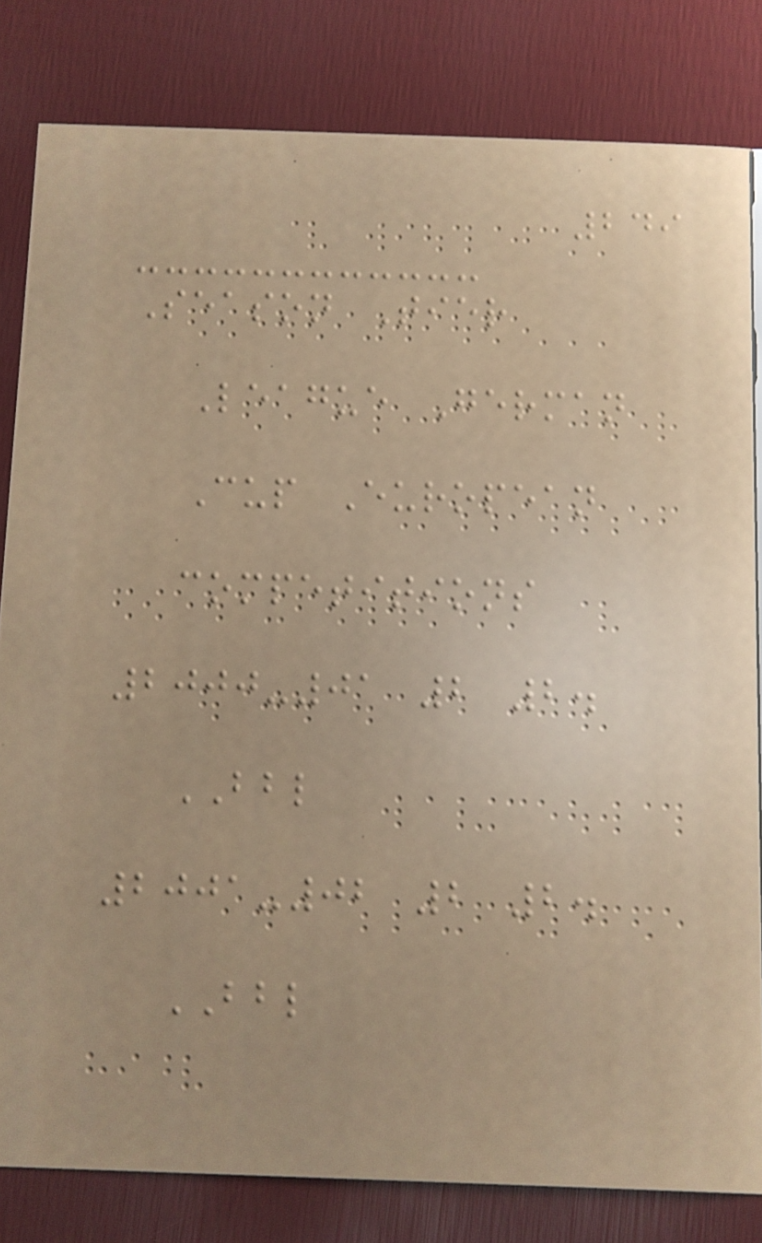249
Season Tier
League German
Cup European
competitions
2000-01 2 2.
BBL
2001-02 2 2.
BBL
